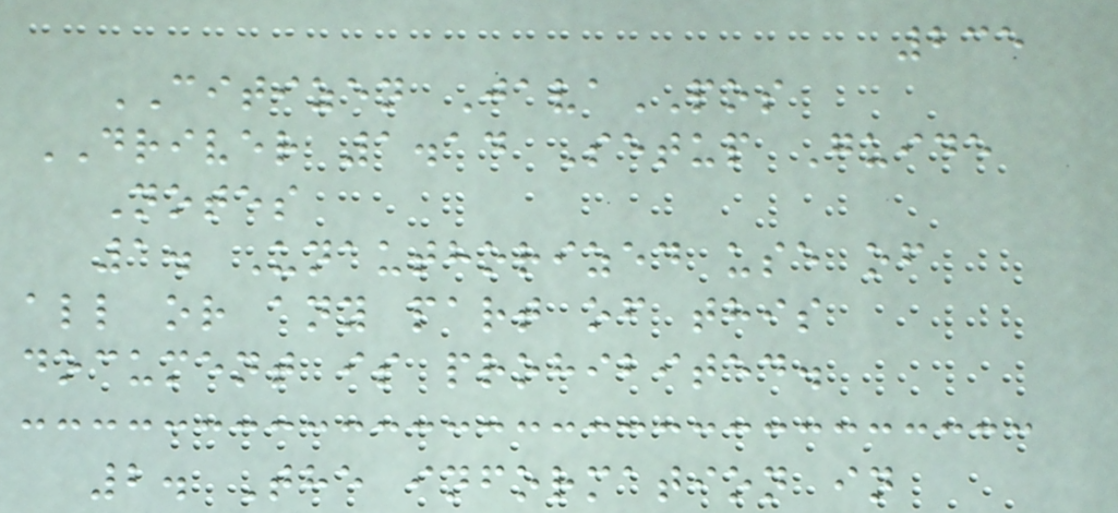235
CITIZEN JavaPOS
DRIVER 1.14 Setup Guide
Notes
1. Unauthorized use of
all or any part of this
document is prohibited.
2. The information in
